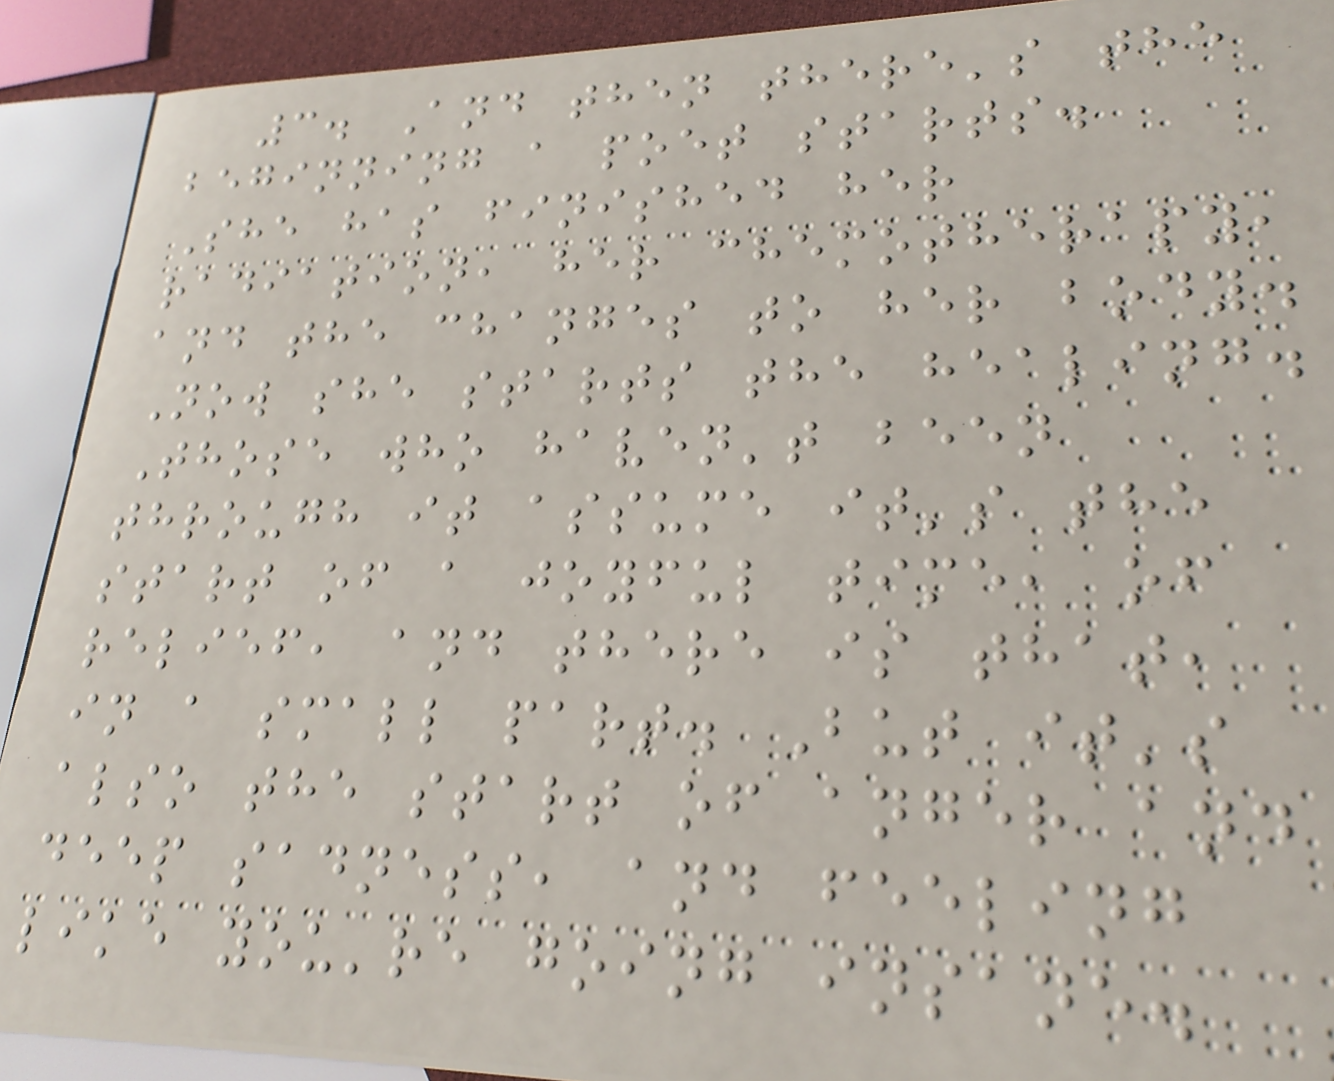3. And then there's the
beginning a poet starts.
She has finished her
radiation, her chemotherapy,
and the changes to her body.
Now she starts the healing.
Those who haven't been
through it assume it's the
start of a joyful time, of
relief, and there is that,
in a small part. But it's
also the start of anger and
deep sadness, and feeling
like you're going insane.
